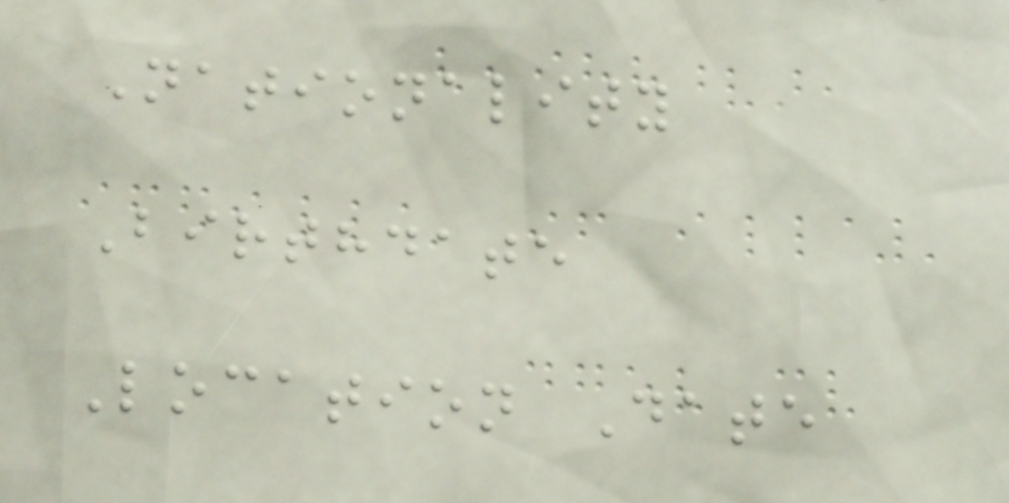Nationality
Birthdate
Location Date
